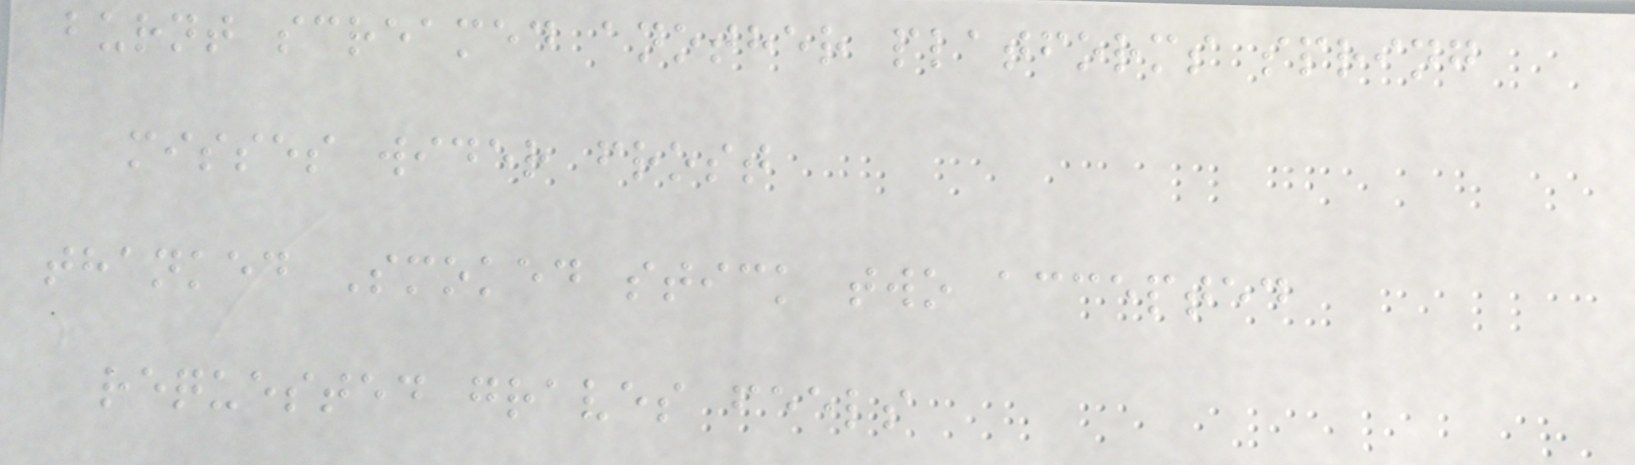burnt screamed another platforms spring
misses wider frost
thanked Smoked stick two accepted
requested graves feels
